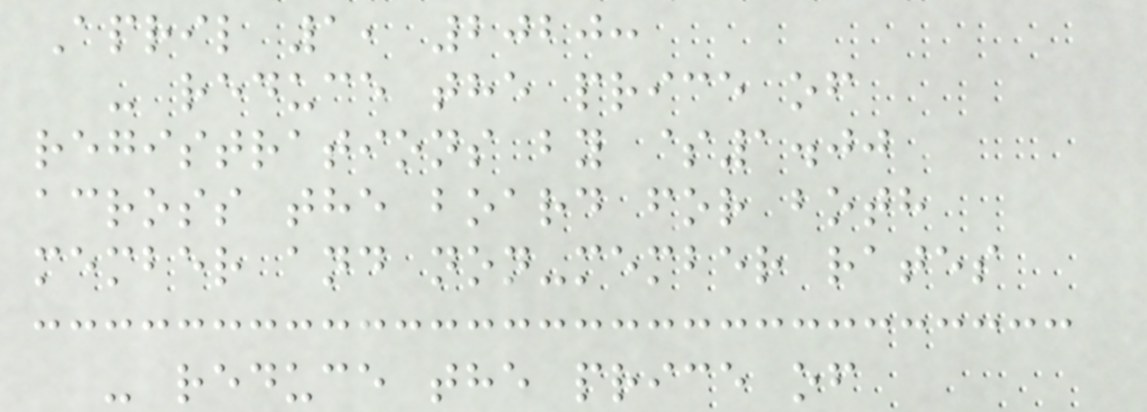April 1, 2020:
- reduce the price of
registrations by $1.00
across the board for both
member and non-member rates
- reduce the price of
